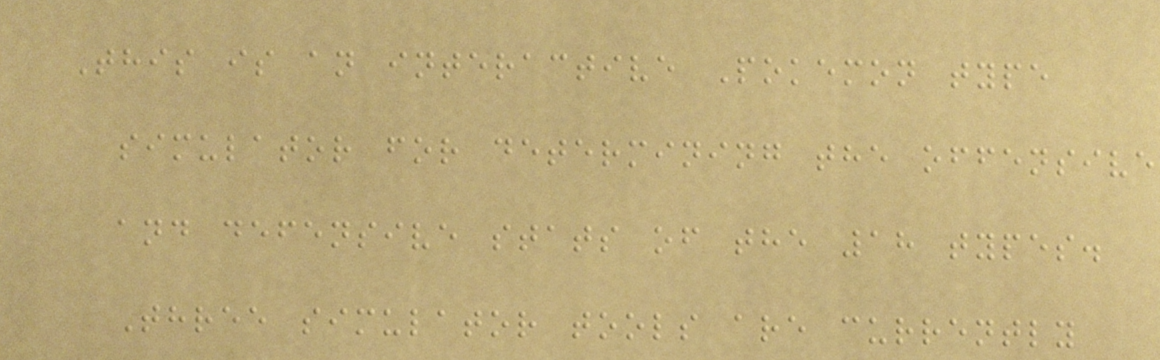This is an interactive Pokemon type
simulator for determining the offensive
and defensive stats of the 18 types.
Three simulator tools are currently
